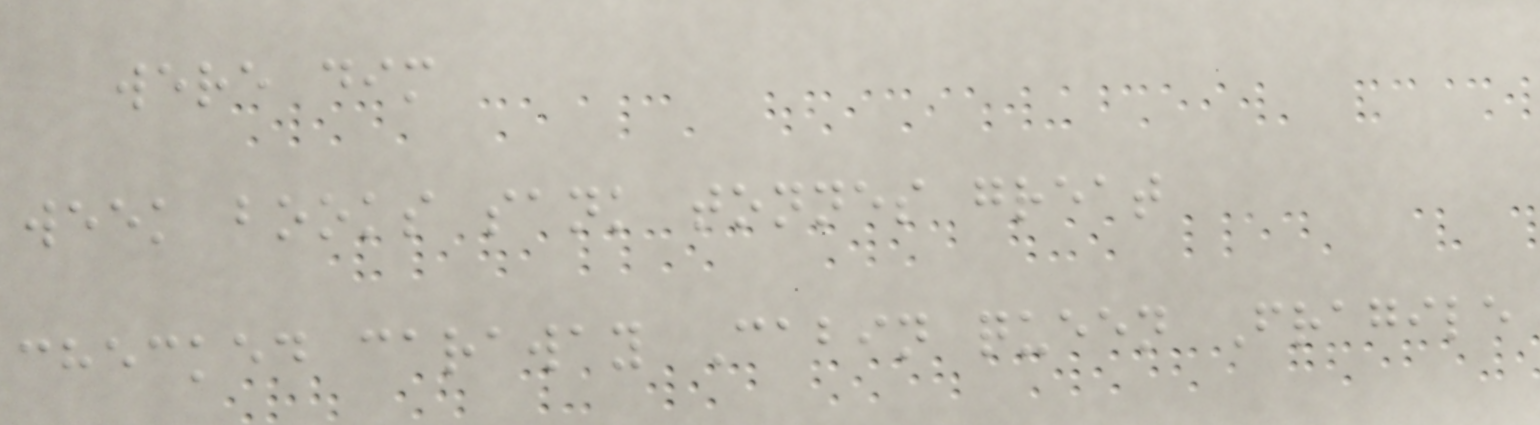were dim
week books sank tonnes great
checked caraway Cabin queen Fragile
